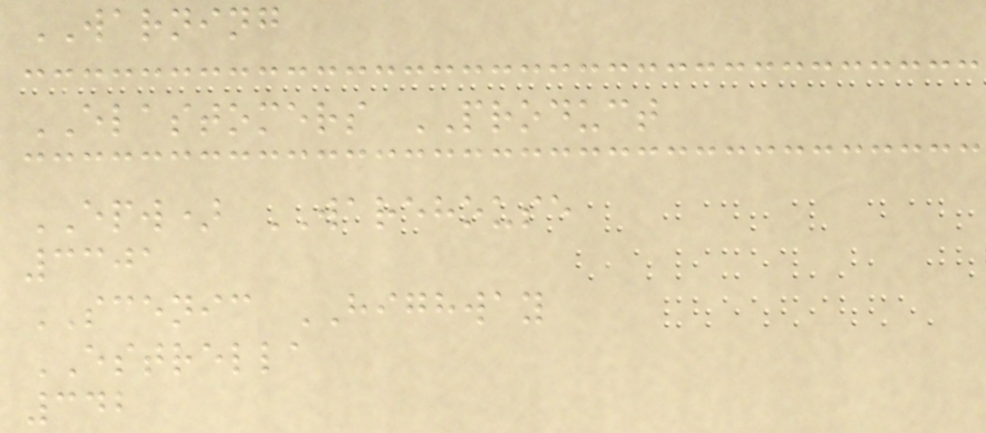WARNING
ELASTOMERS PRODUCT
EPW) WAREHOUSE
3301
SCENIC HIGHWAY
ESTRELLA
342
